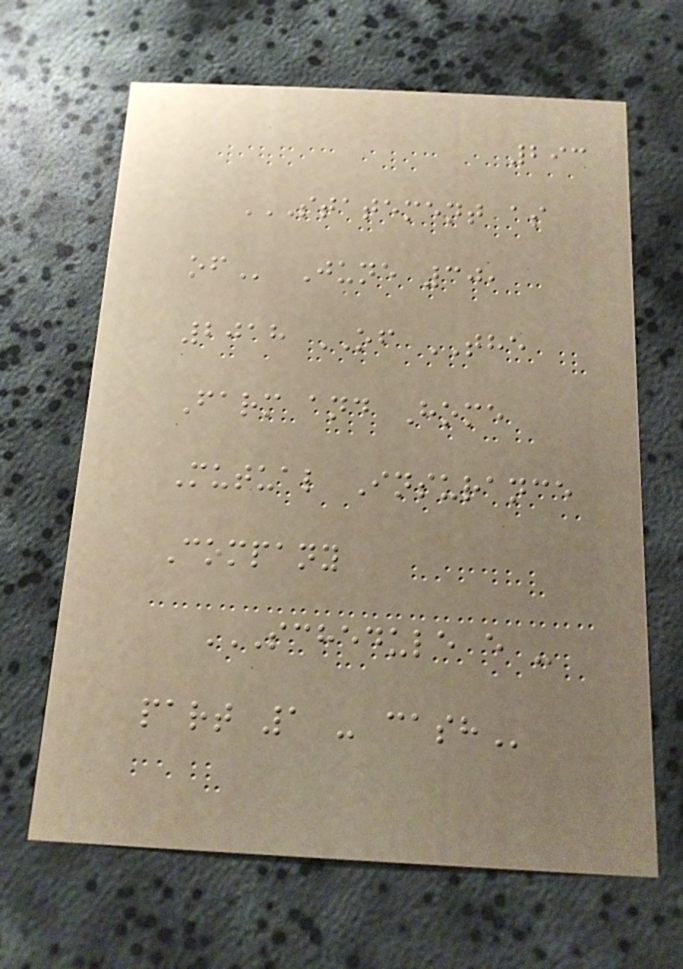293
STATEMENT AS
OF June 30,
2018 OF THE
Farm and Home
Mutual Insurance
Company
SCHEDULE E -
PART 1 - CASH
